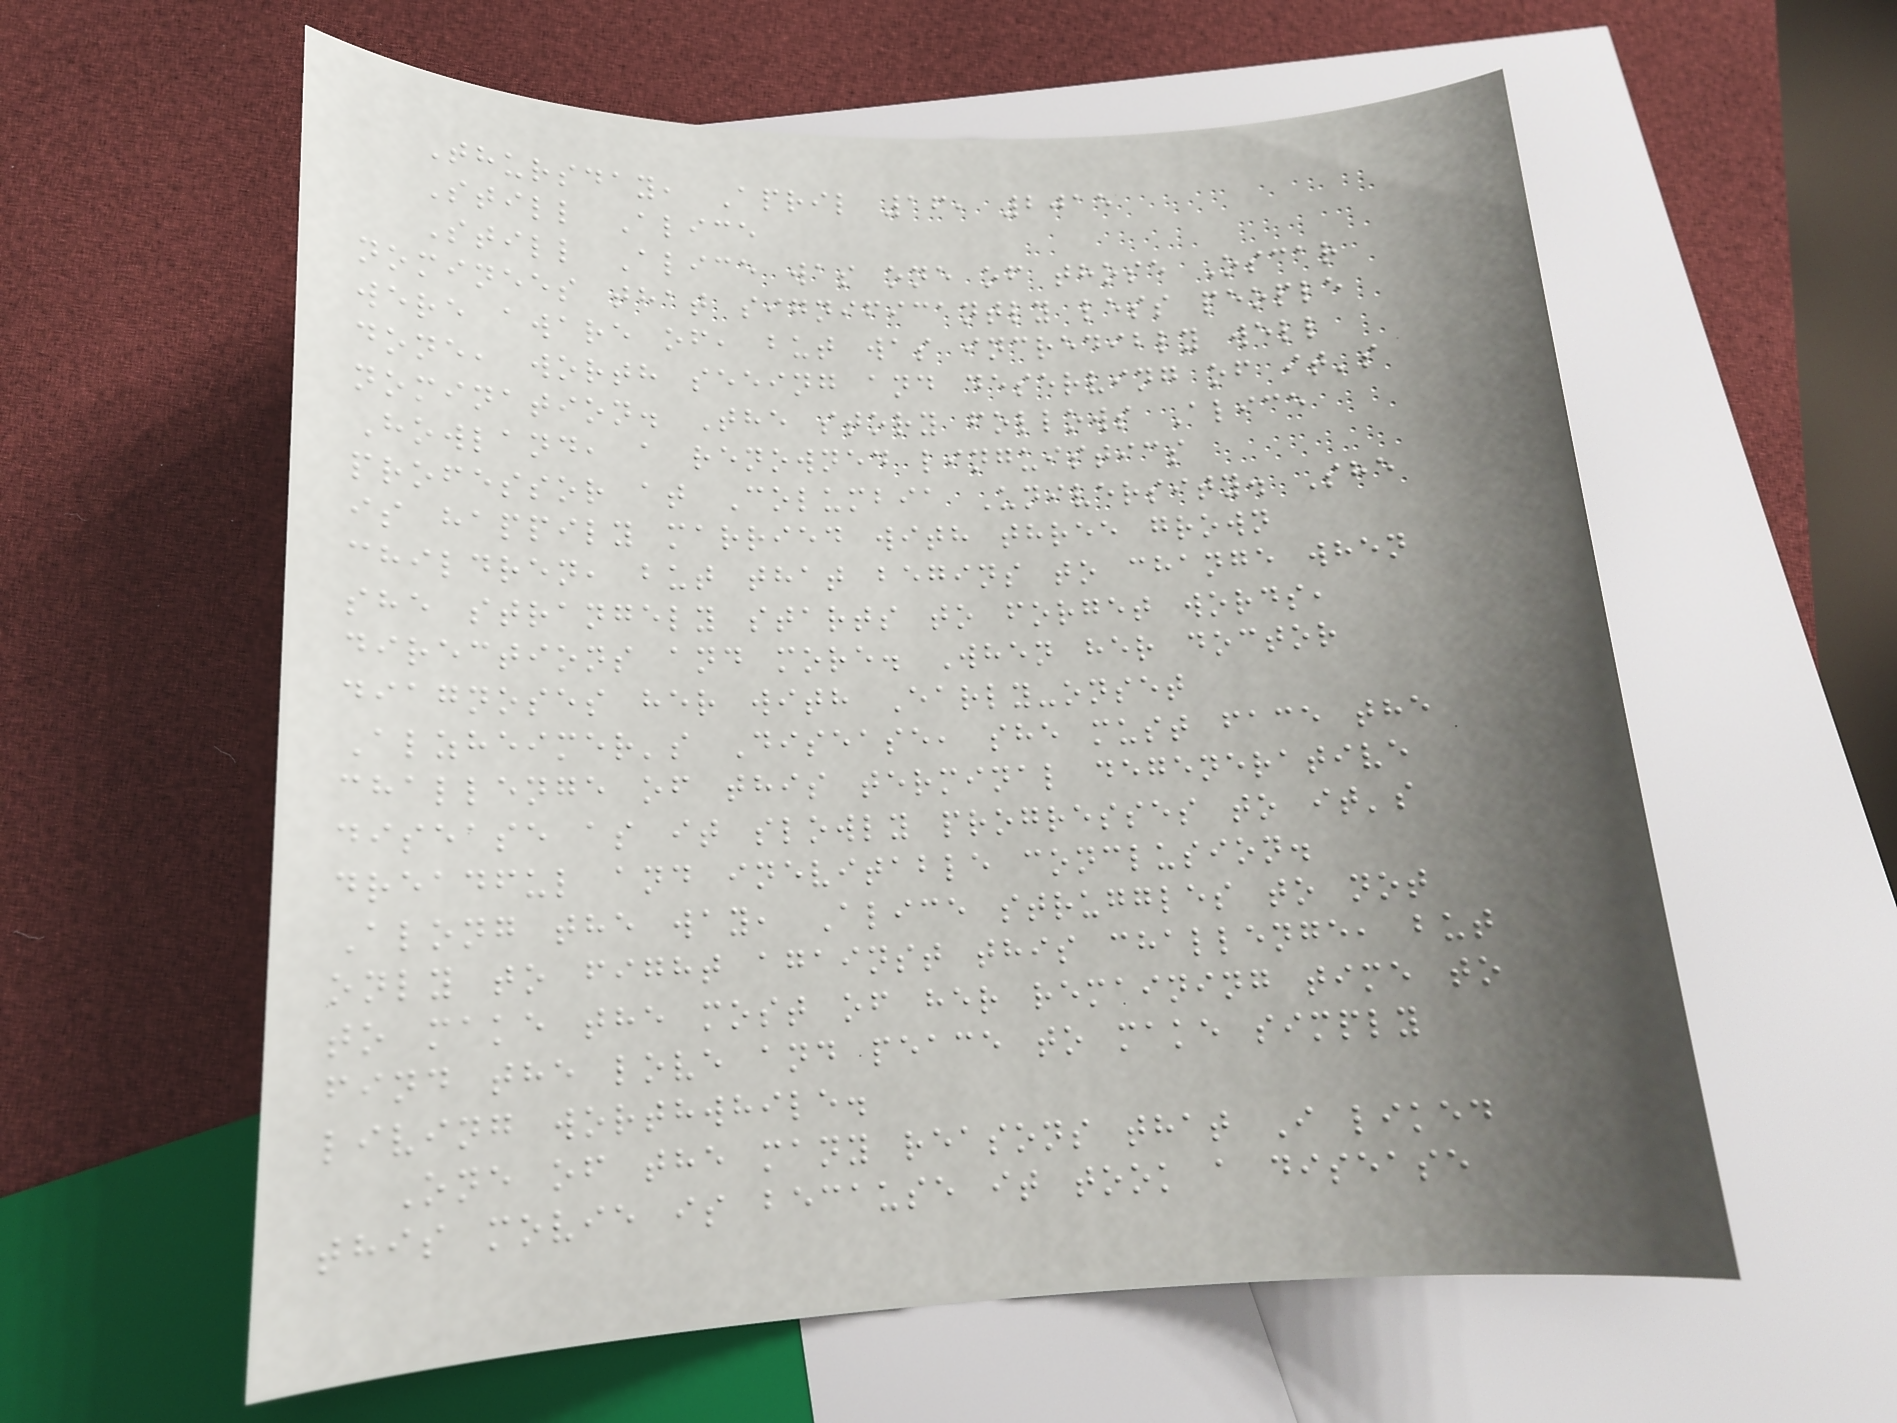Thursday, April 16, 2015
Still Alice
Still Alice was one of those Oscar
nominees that significantly less people
were aware of, but was incredibly well
done, worth seeing and deserving of it's
nomination. The story follows Alice
Howland, a renowned linguistics
professor at Columbia University. She
is happily married with three grown
children, but that begins to change when
she strangely starts to forget words,
directions and more. When her doctor
diagnoses her with Early-onset
Alzheimer's Disease, she must face the
challenge of this terminal degenerative
disease as it slowly progresses to it's
dreadful and inevitable conclusion.
Along the way, Alice struggles to not
only to fight against this challenge, but
to make the most of her remaining time to
find the love and peace to make simply
living worthwhile.
One of the many reasons that I liked
this movie is because it took a disease
